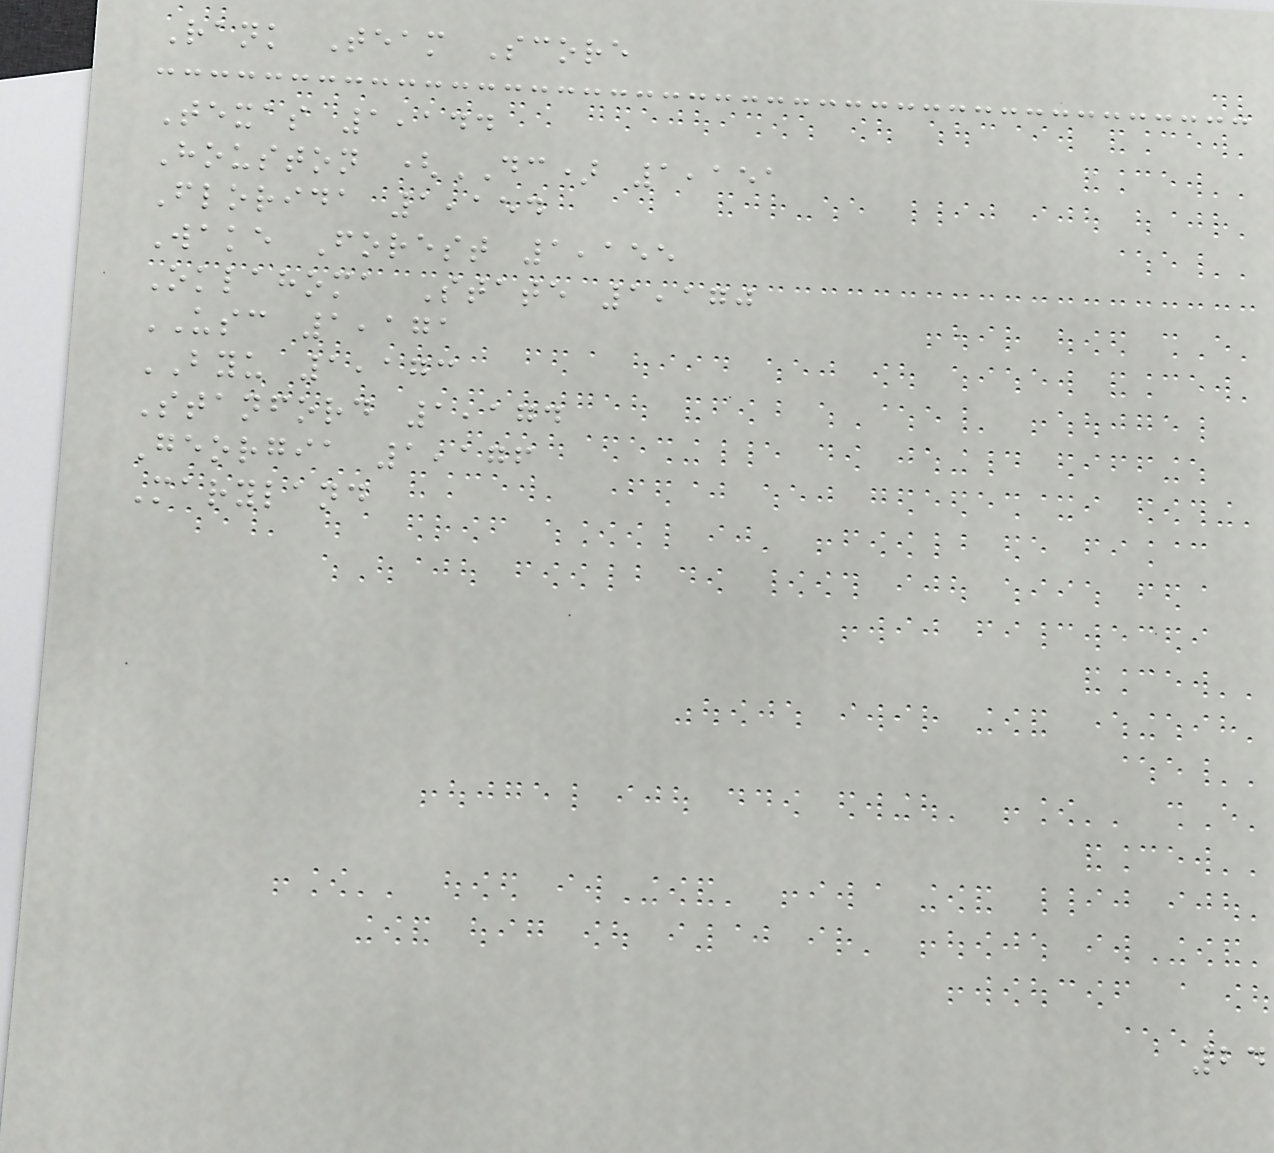Rank Team Score
Texas 1,144
Houston (DC) 1,151
Florida 1,154
Wake Forest 1,155
Oklahoma State 1,170
USC 1,171
BYU 1,173
Stanford 1,174
Georgia 1,176
Maryland
24
